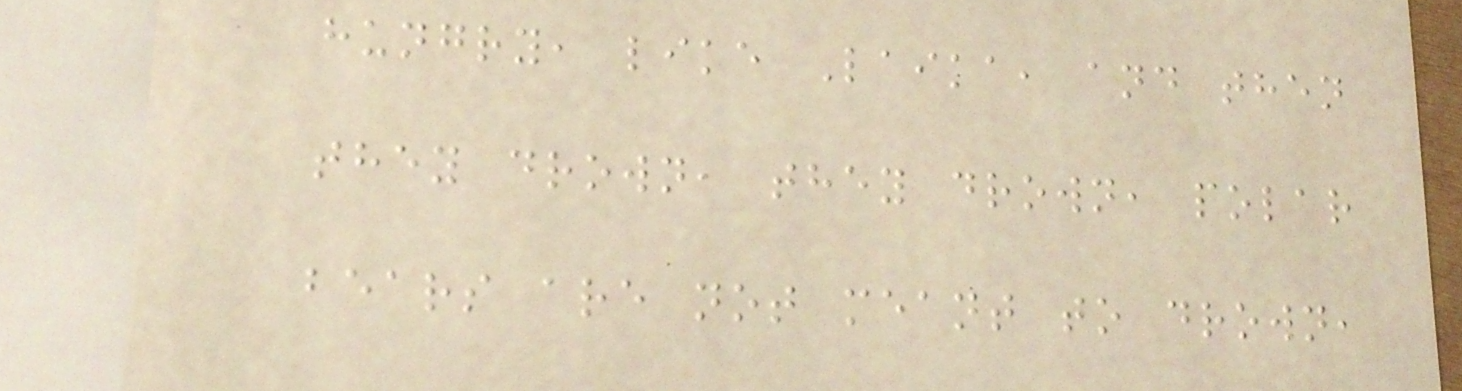hungry, like Laika, and then
they drown, they drown, polar
bears are not meant to drown,
